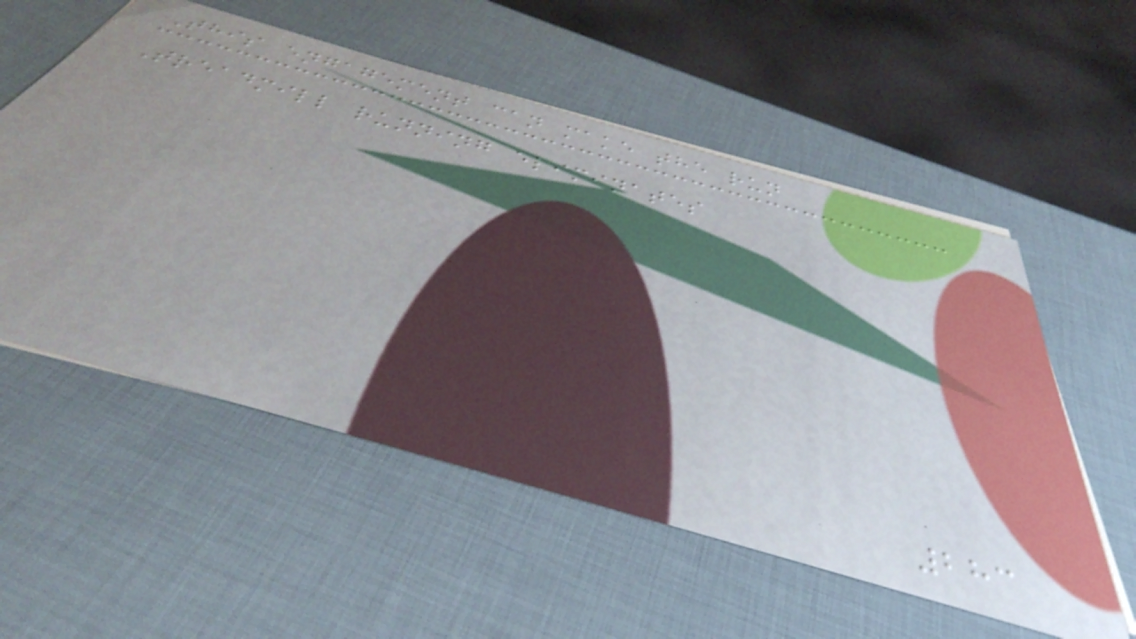This engagement can make the run
Treadmill running eliminates
283
